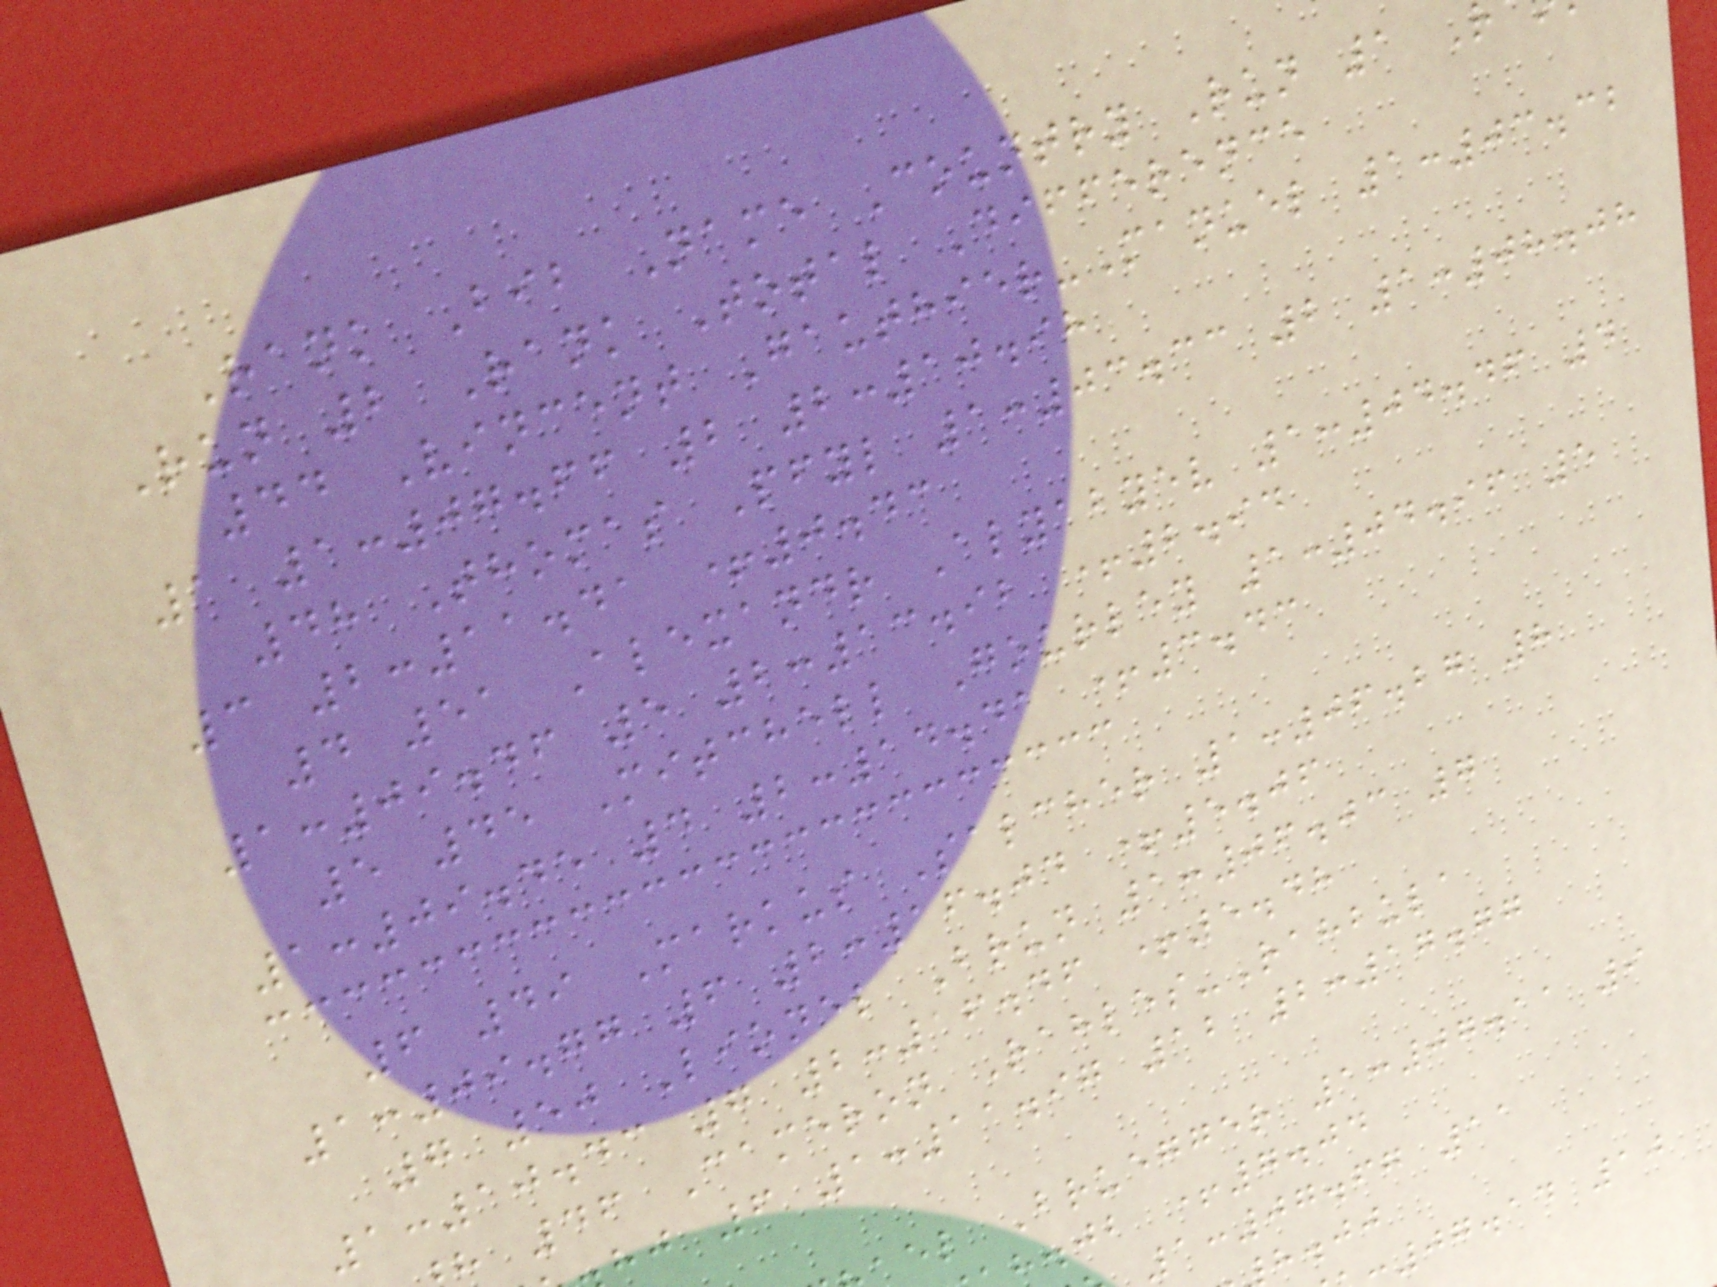Rank Bib Name Country Run 1
Run 2 Rank Total Difference
44 Vincent Gauthier-Manuel 1:03.32
1 1:07.66 2 2:10.98
48 Thomas Pfyl 1:03.33 2 1:08.08
3 2:11.41 +0.43
4 51 Alexandr Alyabyev 1:04.46 4
1:09.46 5 2:13.92 +2.94
5 45 Mitchell Gourley 1:04.96 5
1:09.45 4 2:14.41 +3.43
6 49 Markus Salcher 1:06.27 8
1:09.77 6 2:16.04 +5.06
7 50 Lionel Brun 1:06.03 7
1:10.43 7 2:16.46 +5.48
46 Cameron Rahles-Rahbula
hj 6 1:11.97 12 2:17.77
el Bruegger 1:07.11 9
h.jb +7.04
1:07.67 11
07.14 10
